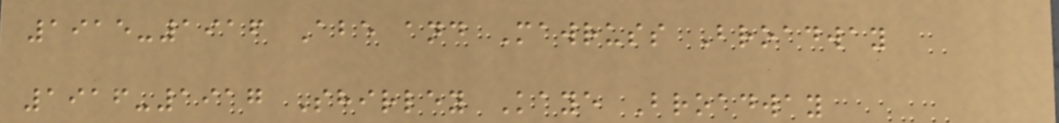1915-1916 Abe and Mawruss Broadway
1916-1917 Shirley Kaye Broadway
